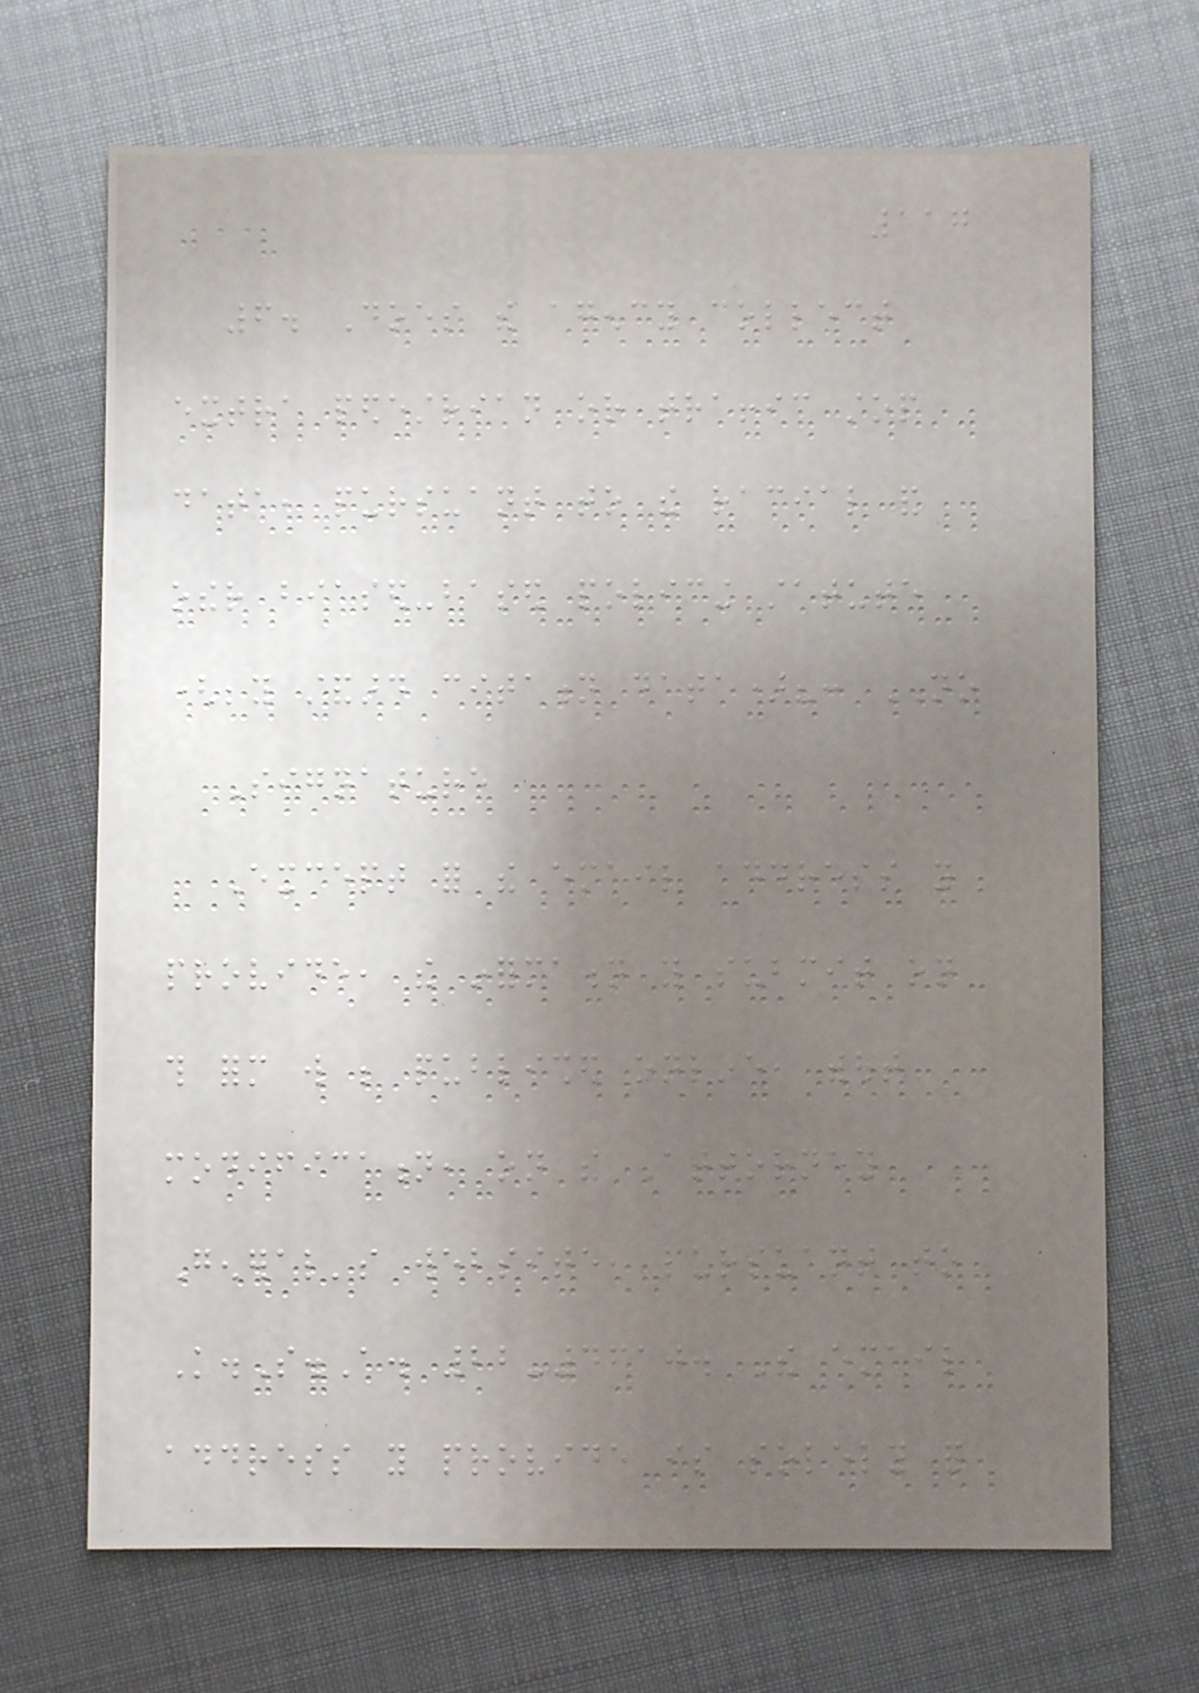117
6. Does the agency collect
extra pedestrian or traffic stop
data, pursuant to the racial and
other biased-based policing statute
(beyond standard citation data)?: NO
Signature
Except for the email address you
provide, the information you submit on
this form will be published online, without
modification, on the Attorney
General's website, pursuant to
K.S.A. 22-4610. The email
address you provide is solely for
